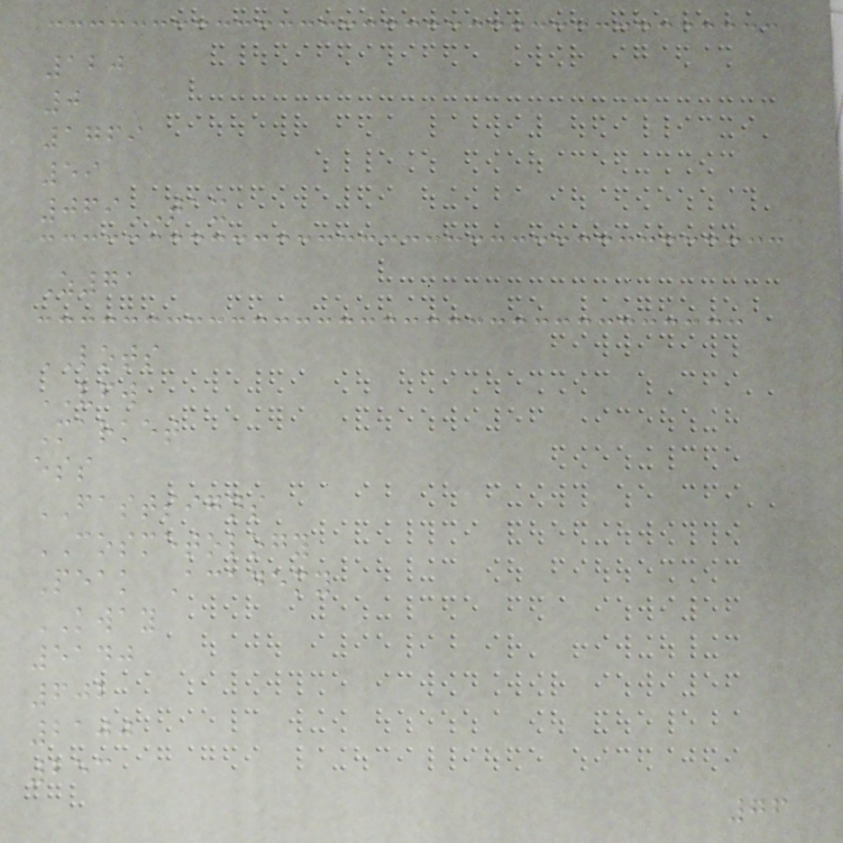120
0
1769
59
069TAX
Z71
LOTS
VFW
Market
ess
FASTSIGNS
COSMETOLOGY
Peak Academy
KWAY
5140
602
2100
253
76
